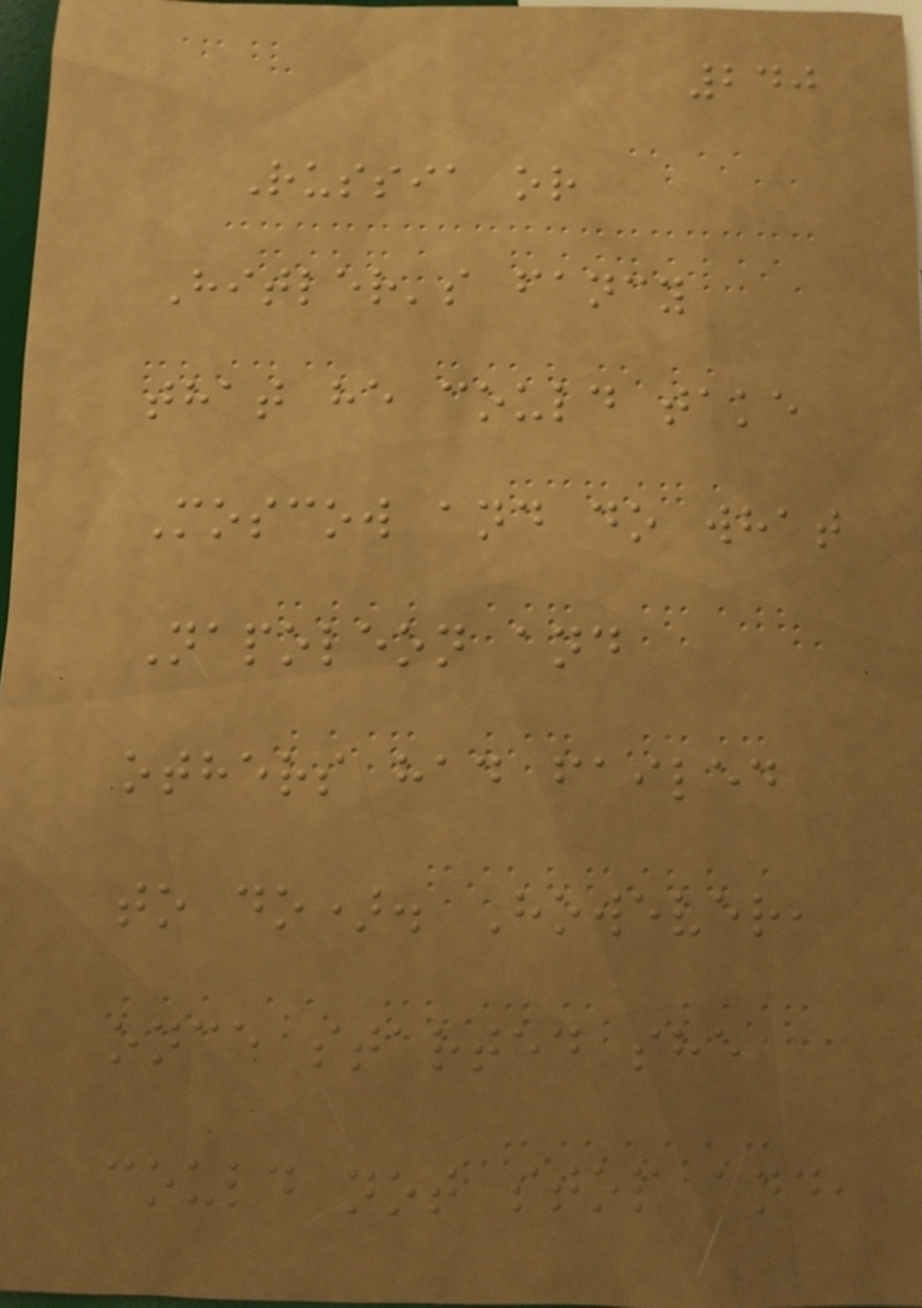240
Russia or
Hitler's fancy
that he could take
Moscow and do what
Napoleon and
others had failed
to do). However,
once started she
could not stop and,
